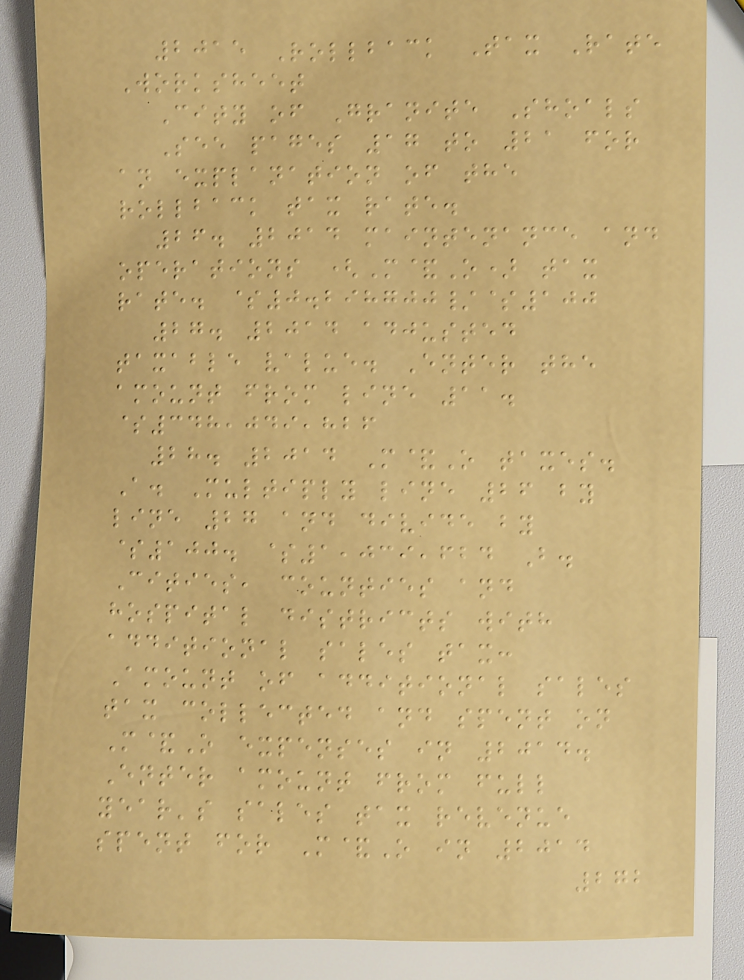2015 Rollback Tax Rate
Worksheet
City of Granite Shoals
See pages 17 to 21 for
an explanation of the
rollback tax rate.
26. 2014 maintenance and
operations (M&O) tax
rate. $0.298700/$100
27. 2014 adjusted
taxable value. Enter the
amount from line 11.
$348,049,826
28. 2014 M&O taxes.
A. Multiply line 26 by
line 27 and divide by
$100. $1,039,624 B.
Cities, counties and
hospital districts with
additional sales tax:
Amount of additional sales
tax collected and spent on
M&O expenses in 2014.
Enter amount from full
year's sales tax revenue
spent for M&O in 2014
272
